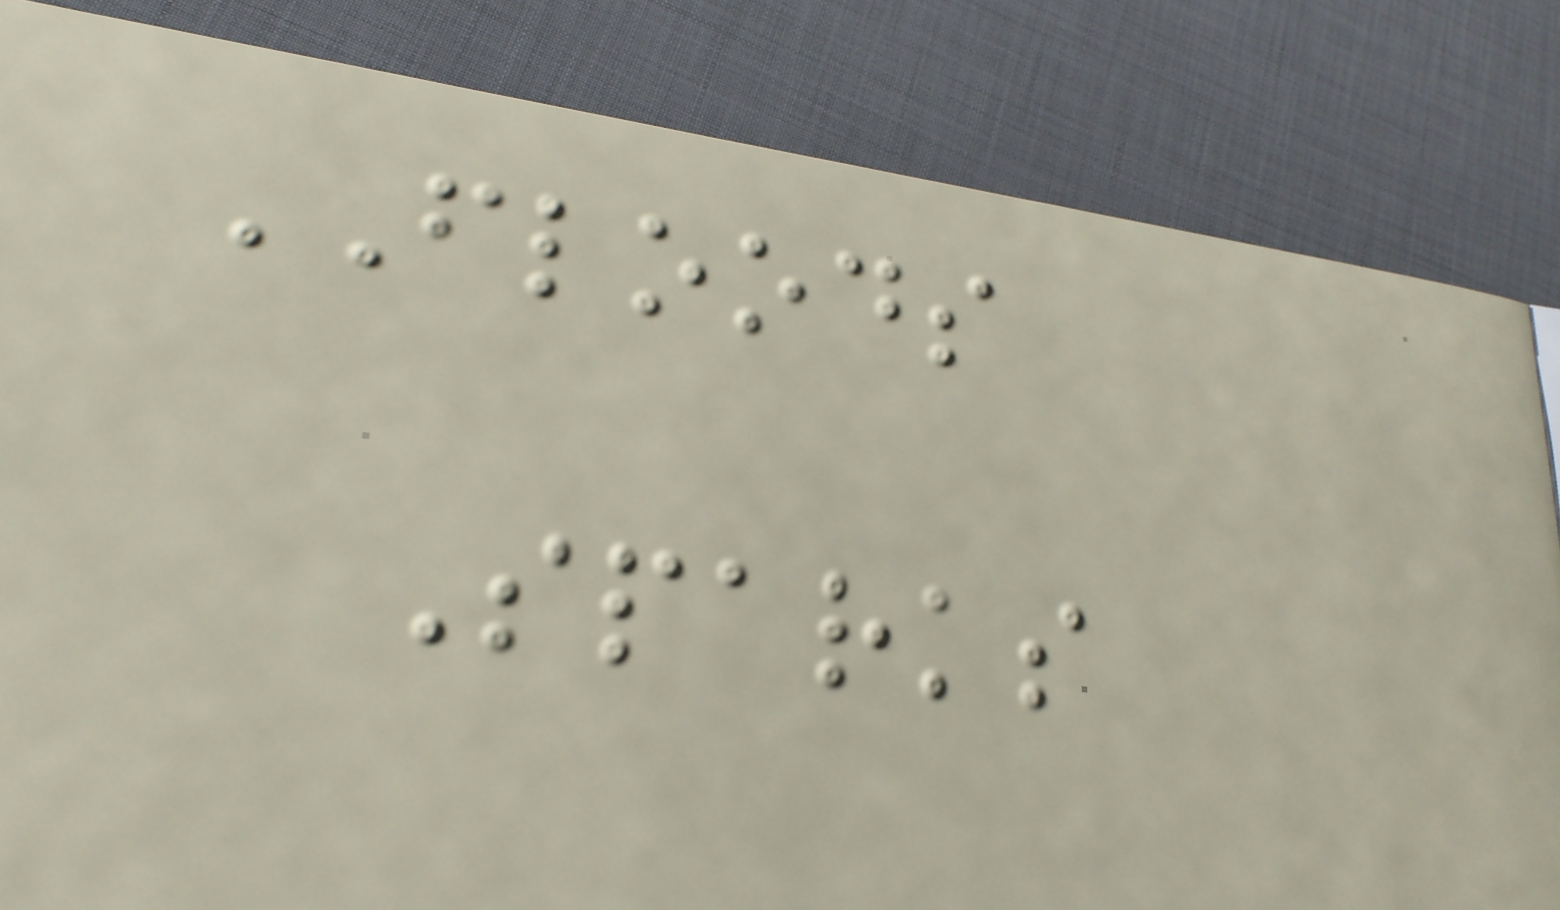FLOODS
Sparks
